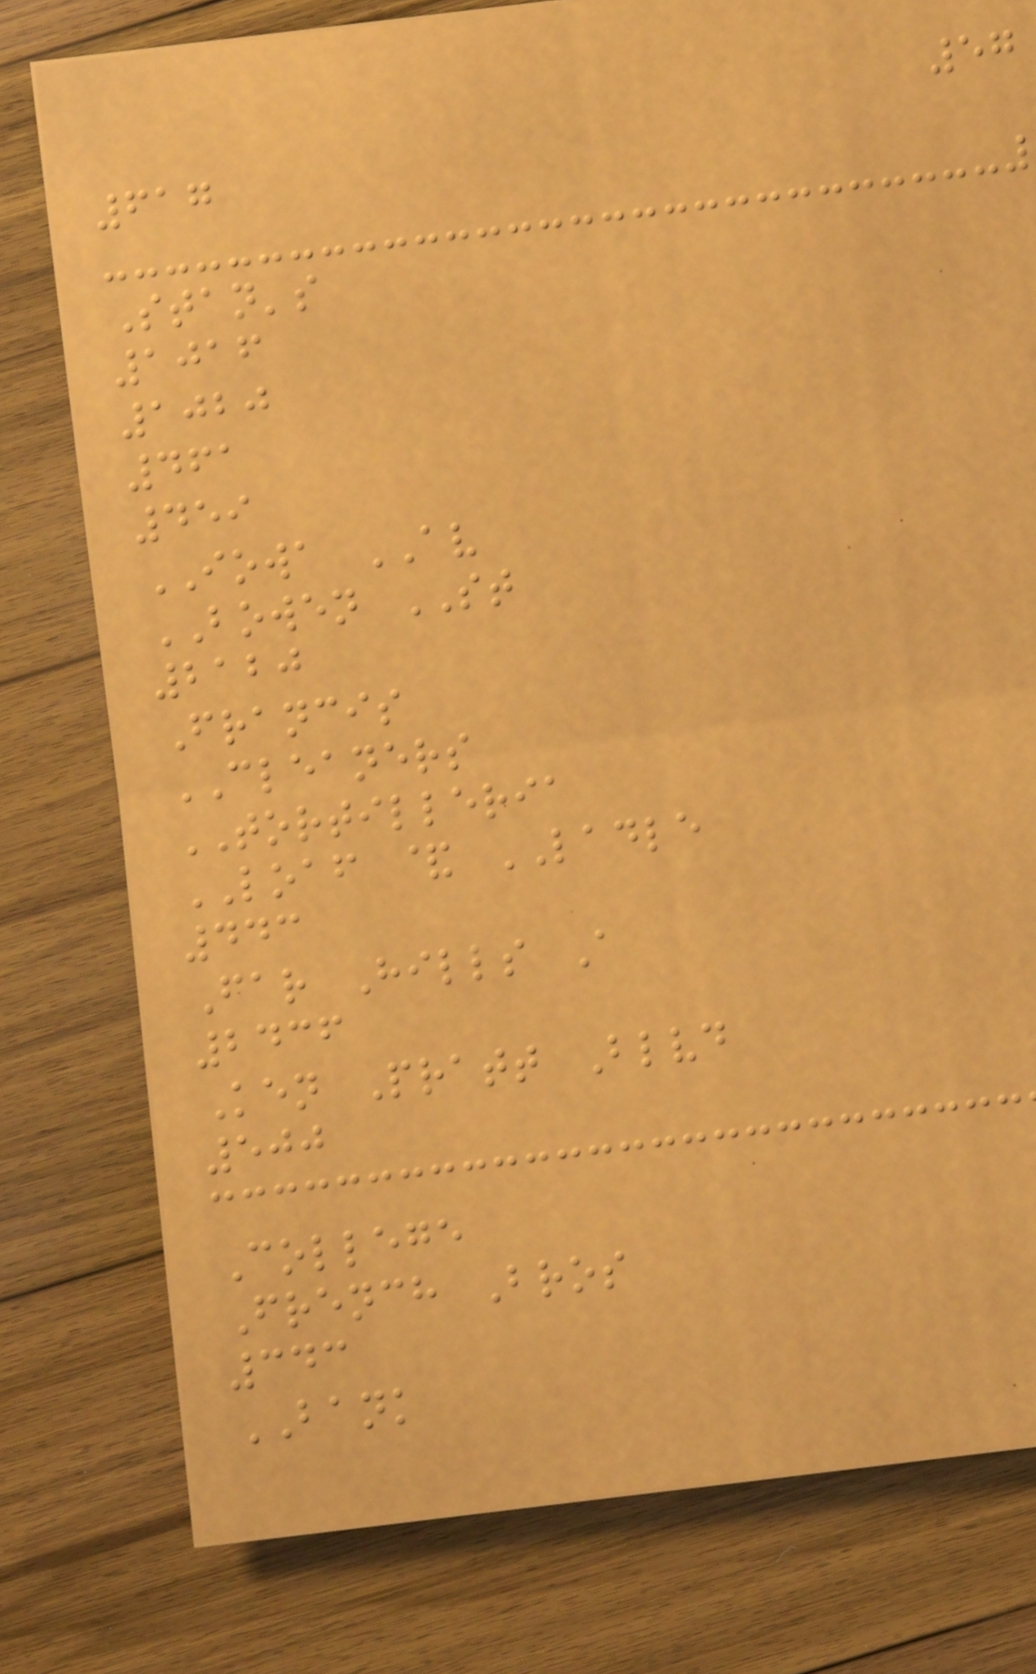57
617
Stan's
1016
1020
461
459
IOWA AV
BOWEN ST
2120
Francis
CLEANERS
TORTILLERIA
LOAF & LADLE
443
Far Hills A
2436
Ken Pratt Blvd
500
College
French Bros
343
BANK
